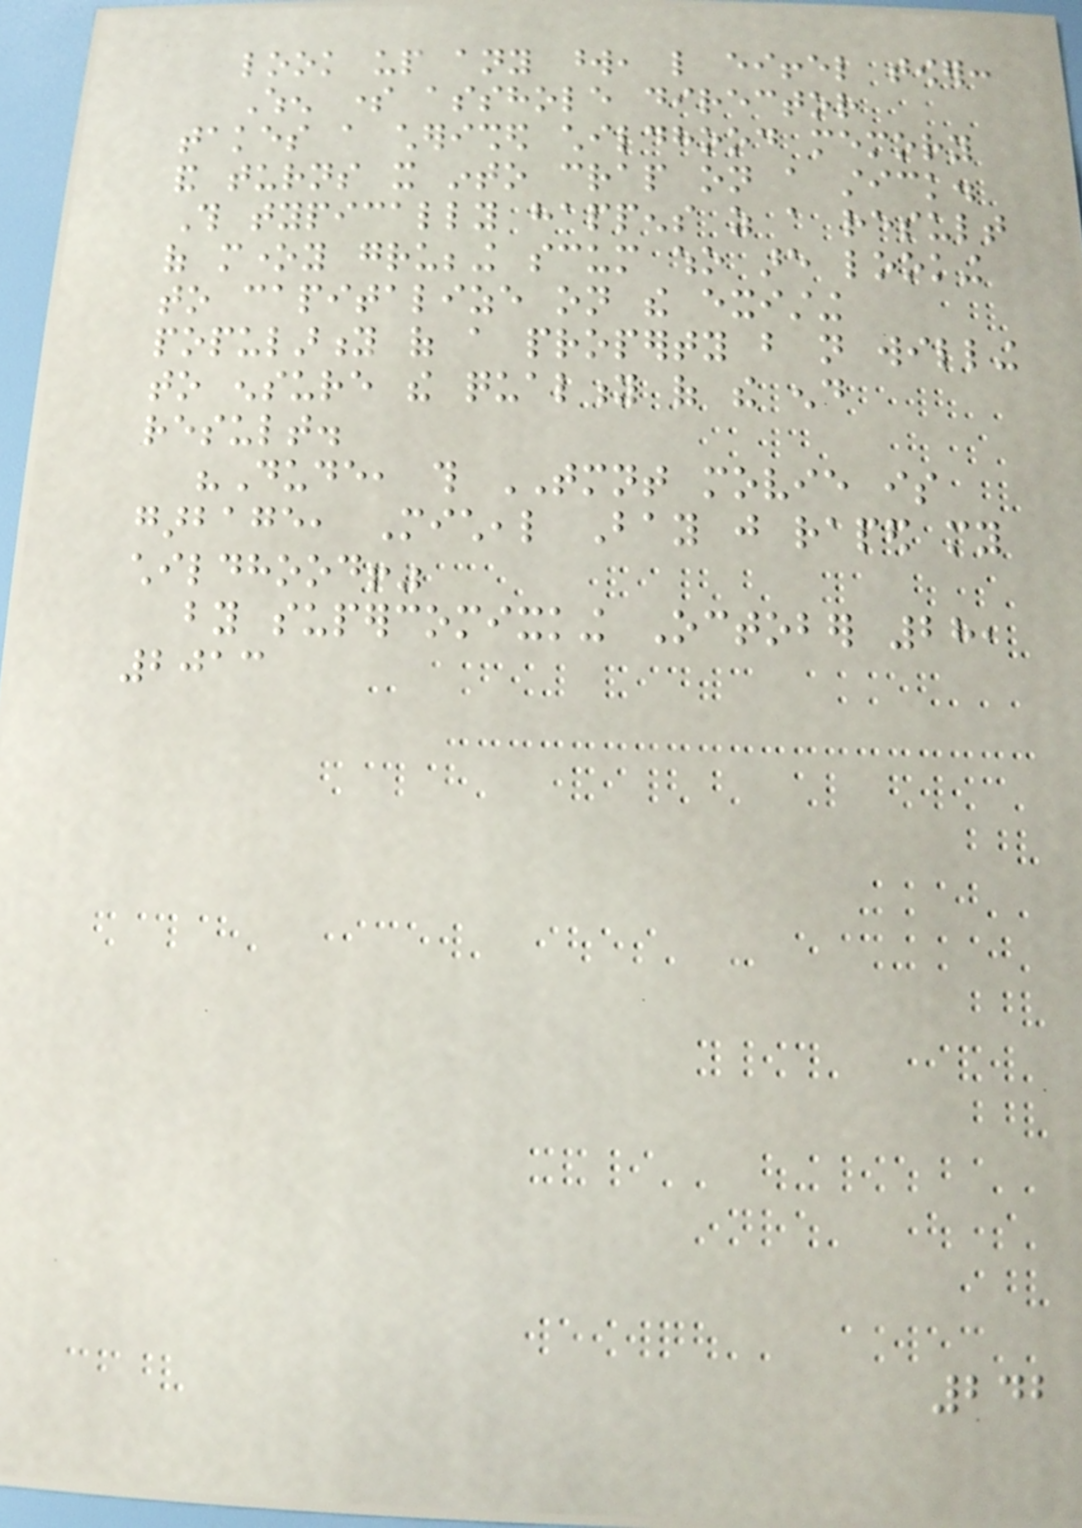look up any word, like eiffel tower:
When some asshole director
takes a cherished childhood memory
and turns it into crap on a stick.
This typically happens as a result
of money grubbing scum who are looking
to capitalize on the existing
popularity of a property but not willing
to ensure the quality of the end
result.
"Dude, this TMNT movie is
garbage, Micheal Bay just raped my
childhood!"
by supercomixking October 28,
2013
242
